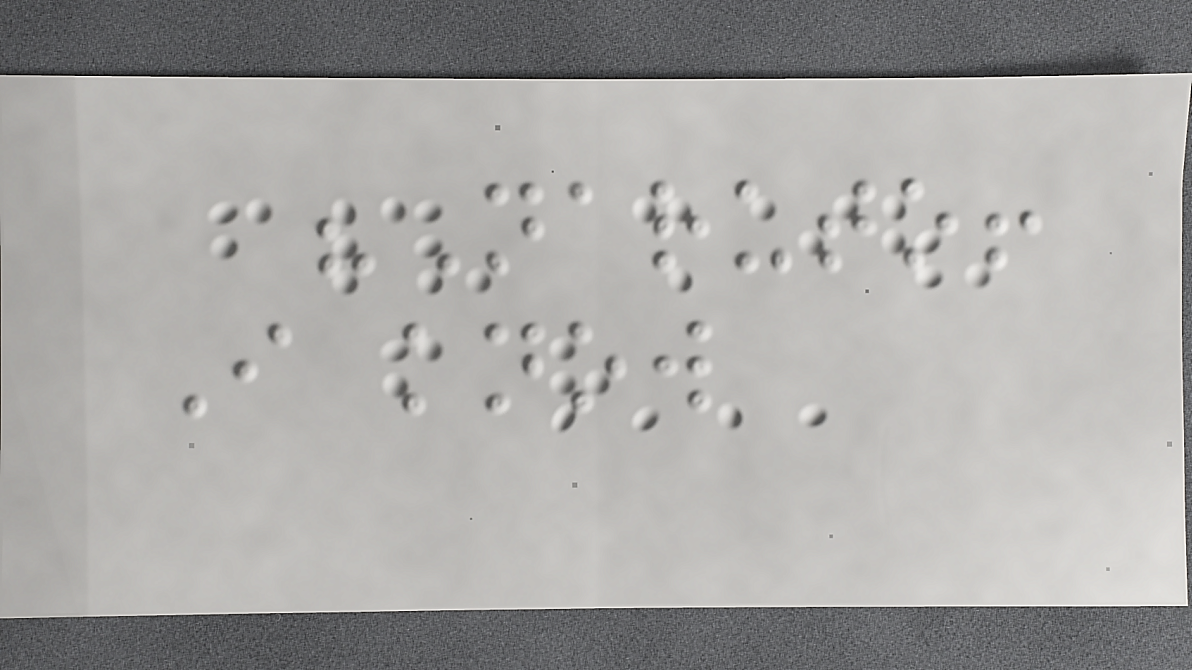"Naruto!
I know
